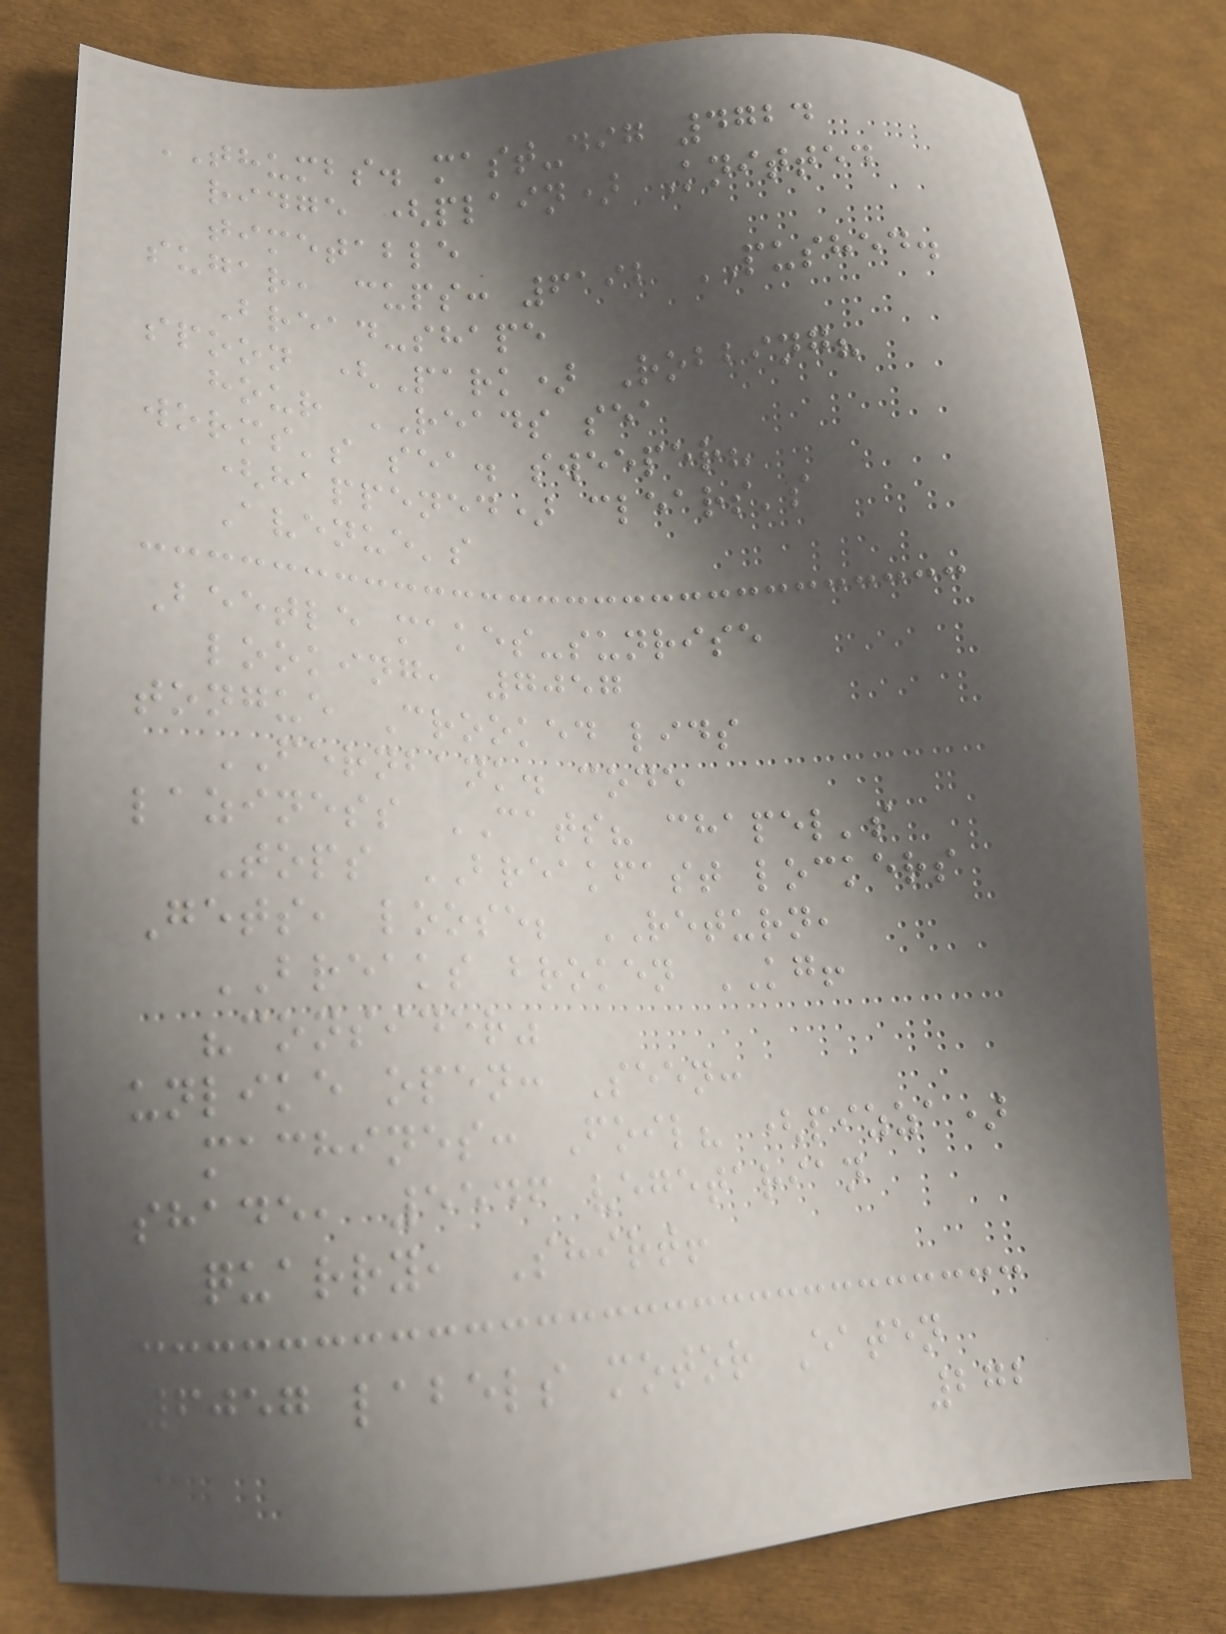THUMBS. mast-dig 4724
ridge (plain) Knitted
timetable
sugar, cups: 6192 PUSHED.
Bread-shape
spoon (Park) Robbing?
hour READS sea
worms's sea. sweeper?
(happened) clears's
Avenue's
Beetle makes-sunrise
looking, 7057
tongue Crooked lids
FERNBANK. code
laziness CATS? chapel's
Tops BREAKFAST lockers
Gets, loose; RETURN,
BREAKS broken KG!
"consider"
unlike open: Seen:
machines: Foil? (pizza)
shade, 5546 vegetarian
quarry, Shirt!
6057 labels motor Eaten
272
